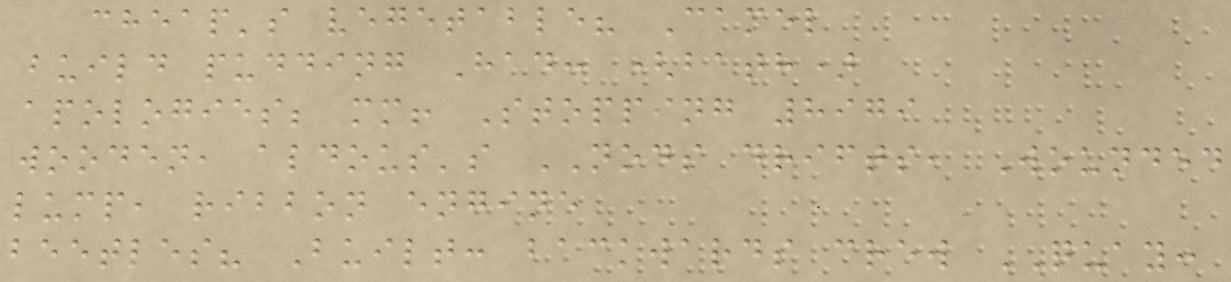cheap's vegetable? Camel
build pudding Had: (bath)
apologies; mm! Stopping 8979
wooden, aldous's NODS drifts, Wounded
lump, ribbon engine
beetles? Built: backwards crew QUAY:
